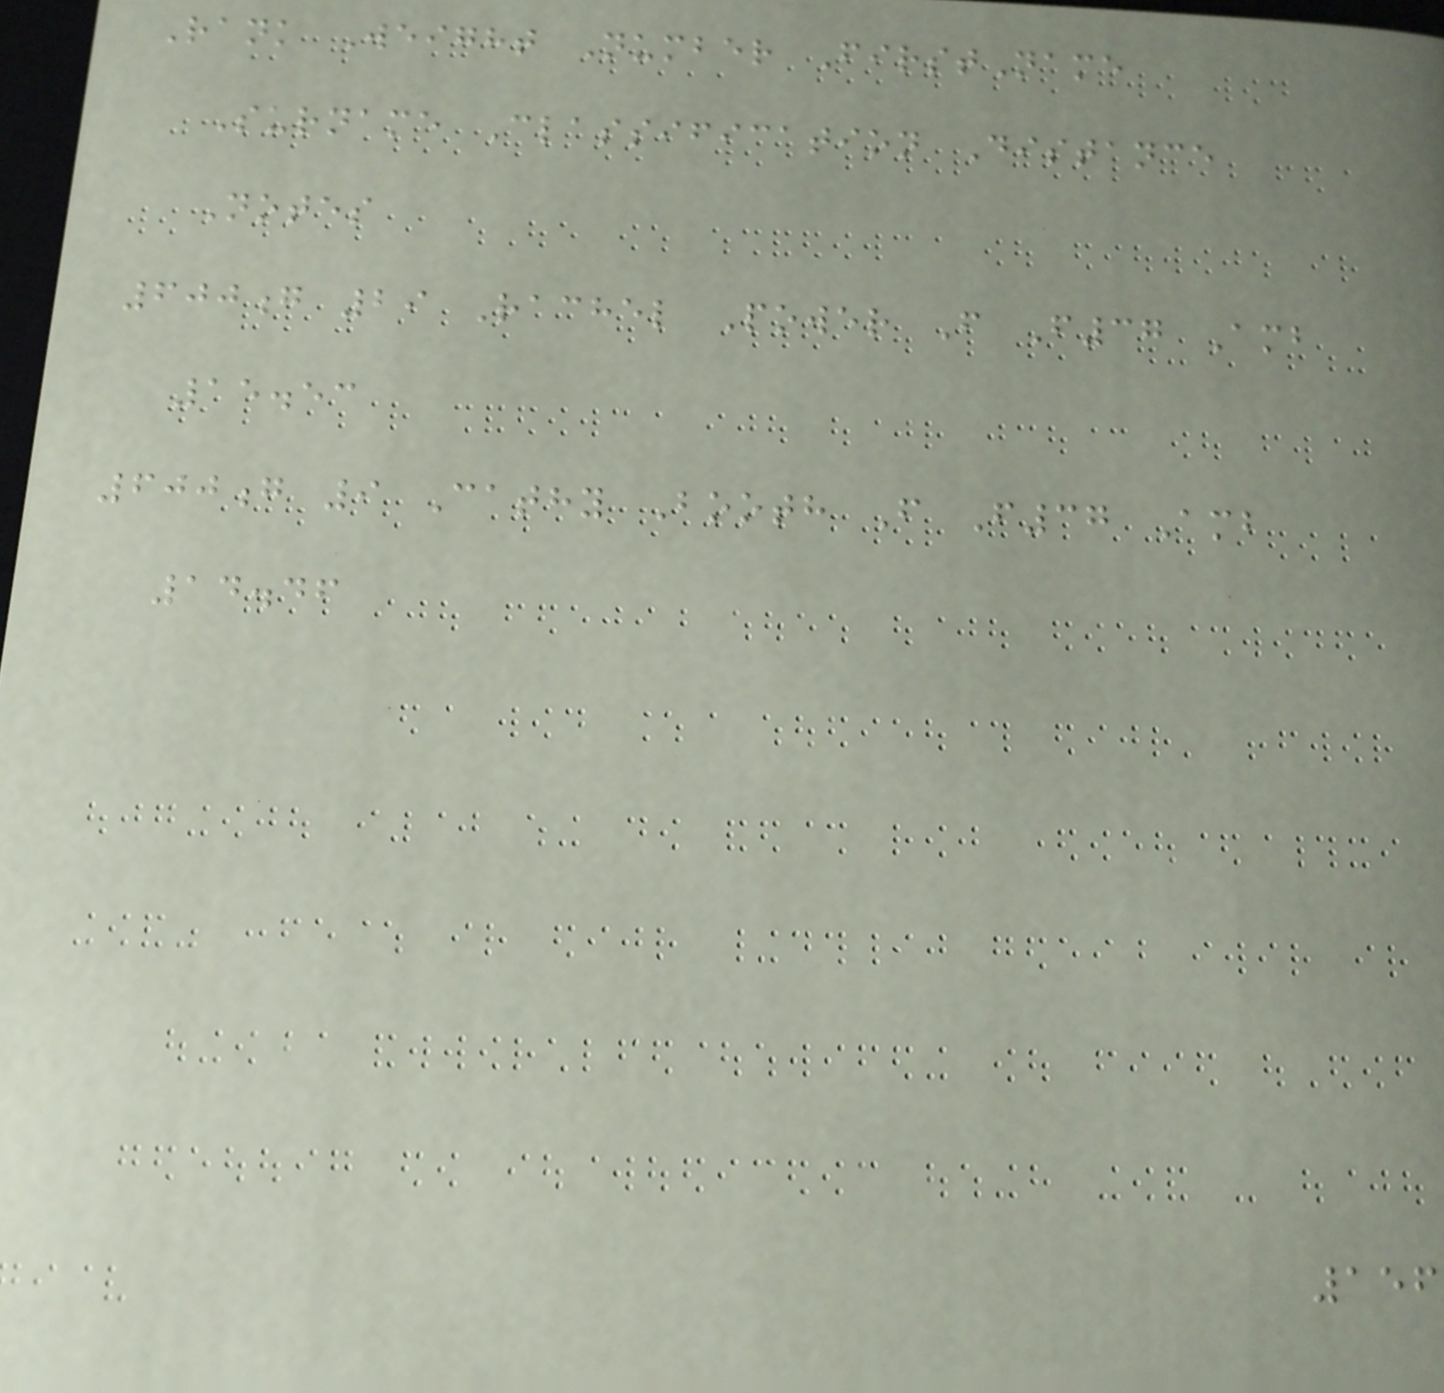Rank Weight Number FirstName
Surname Classification Distance
Notes
600g 29 Rachel Power F F37 Amb
15.53
600g 9 Cathy Booth F F37 Amb
14.46
156
